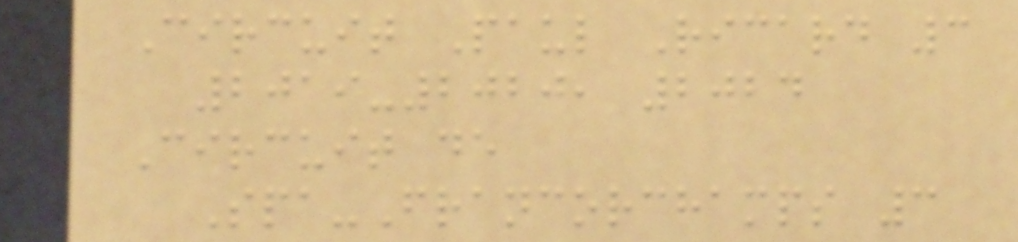Circuit Paul Ricard 3
2019-2020, 2024
Circuit de
Spa-Francorchamps 3
